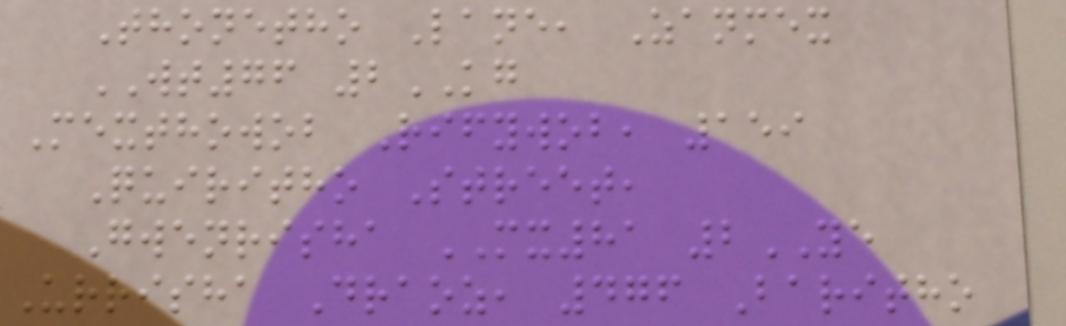Thonetho Lane, Zanmex
WT76 2KG
Mexthowob Rifywob, 159
Quiritho Street,
Gwenrisha MX81 2YE
Urrisha Draoz, 476 Baritho
